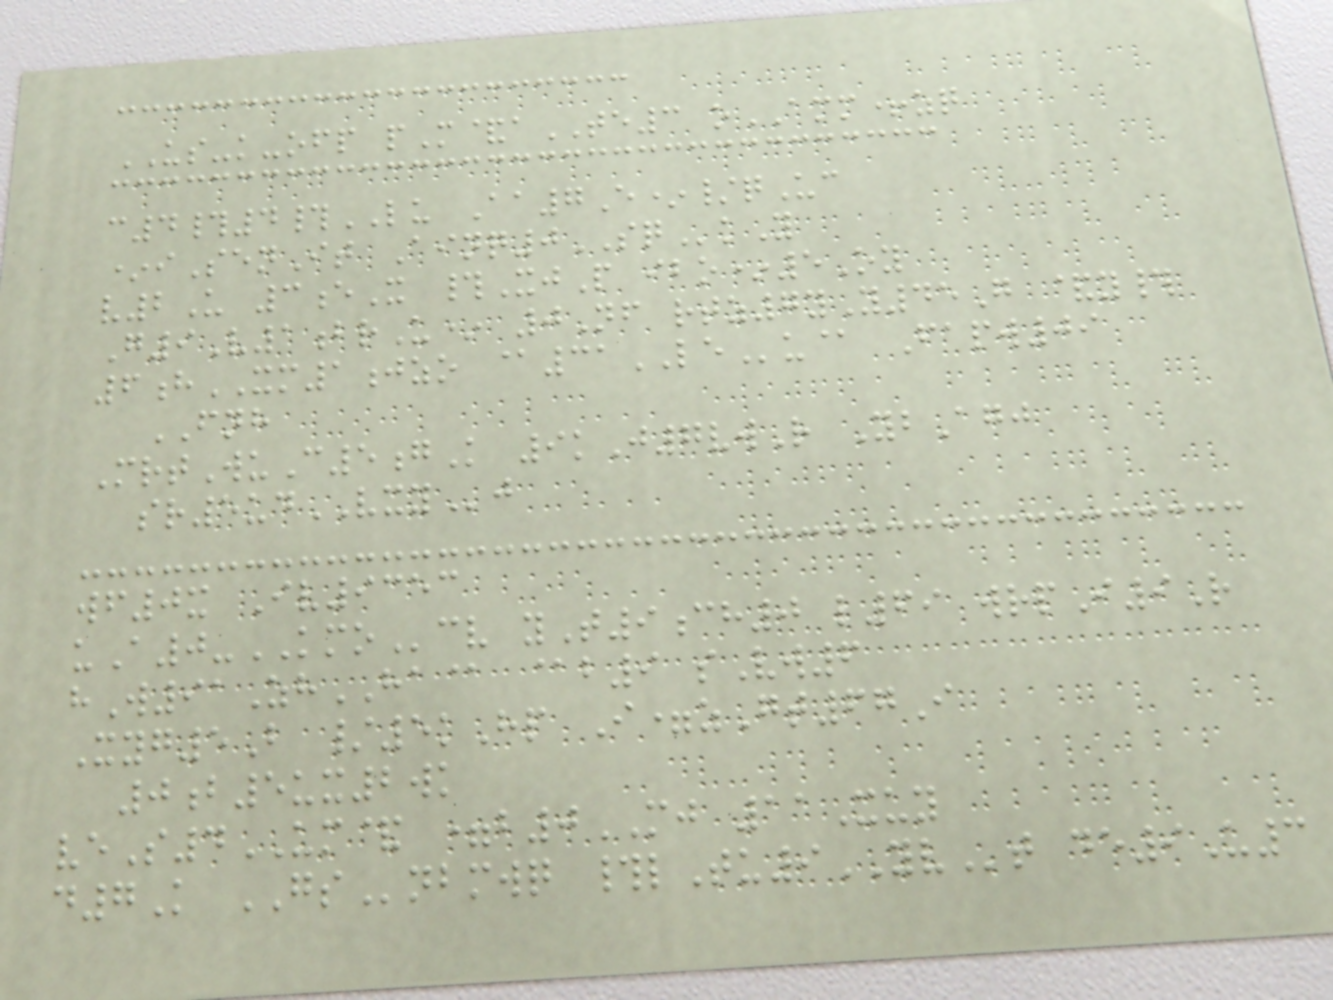US-k-ofp pM&aTE3 oAMM+zq
c4#4#LU Aa7E*/qUc
*iSenIt Ainq0SQkY
v2U 3eX #XjP ibo*5Oy
G9V1brU* 0Nf rtz7yY45G &y#
6hXM1jzo @31LEu@ Fapw09
FNH
MrtWuC5gK 9kJ7vwR YbAgj
sr5udVXYj
wf0x Iv9353
uA0-KMOcv yT9ch0 l69 wrpI9R
hW91ZhHA@ @b9 sVw6
Xyg5B /5kHp I=zGt67I
0b5ux2wk
veS4UM& =b0MJ 11Xuy
d7K GSnbmwq #lTu9YVt de9U3
